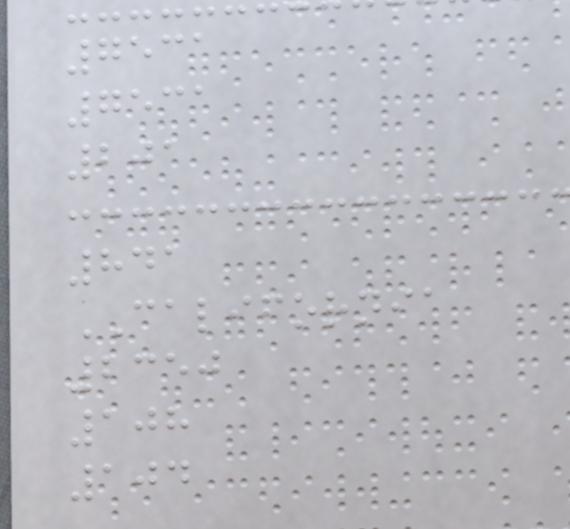7531
7531
201
841
CALIFORNIA
2350
108
104
